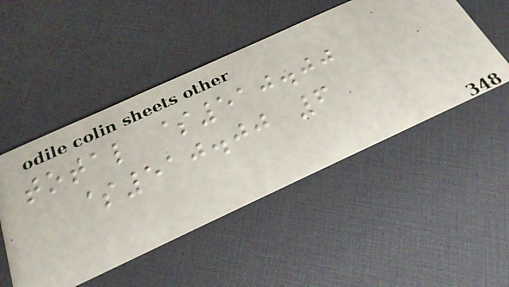total $510.00
$510.00 6
